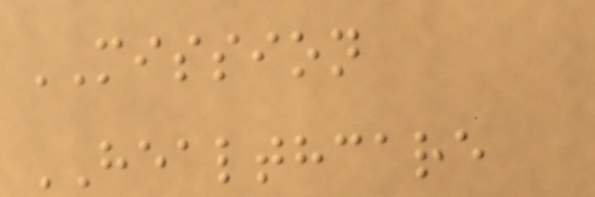MISSION
HEALTHCARE
